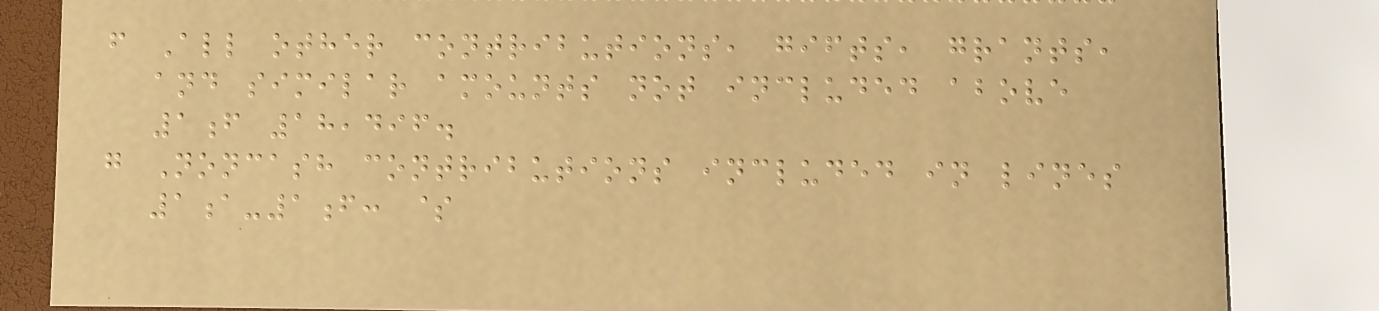f All other contributions, gifts, grants,
and similar amounts not included above
1f 18,496.
g Noncash contributions included in lines
1a-1f: $
